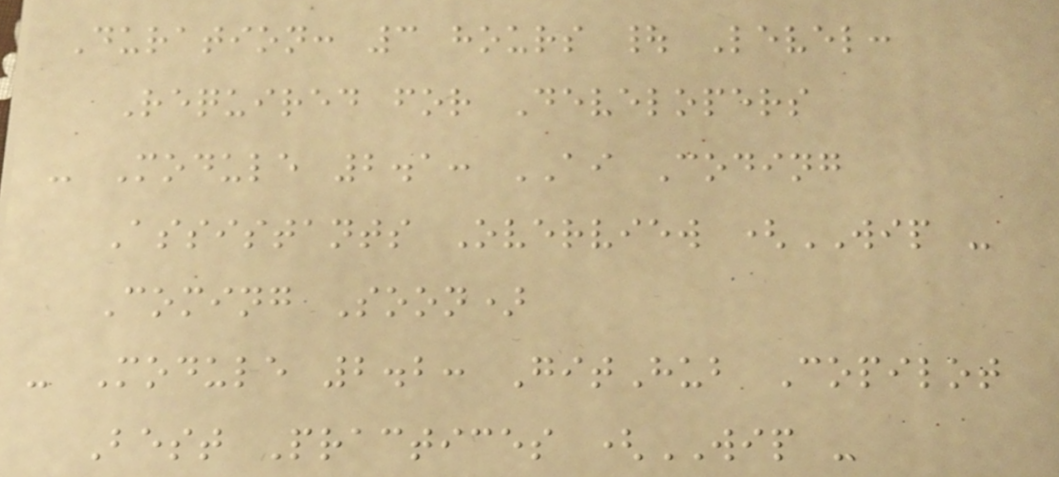Duration: 3 hours | Level:
Required for Developers
- Module 2.1: AI Coding
Assistants Overview (WIP -
Coming Soon)
- Module 2.2: GitHub Copilot
Best Practices (WIP -
